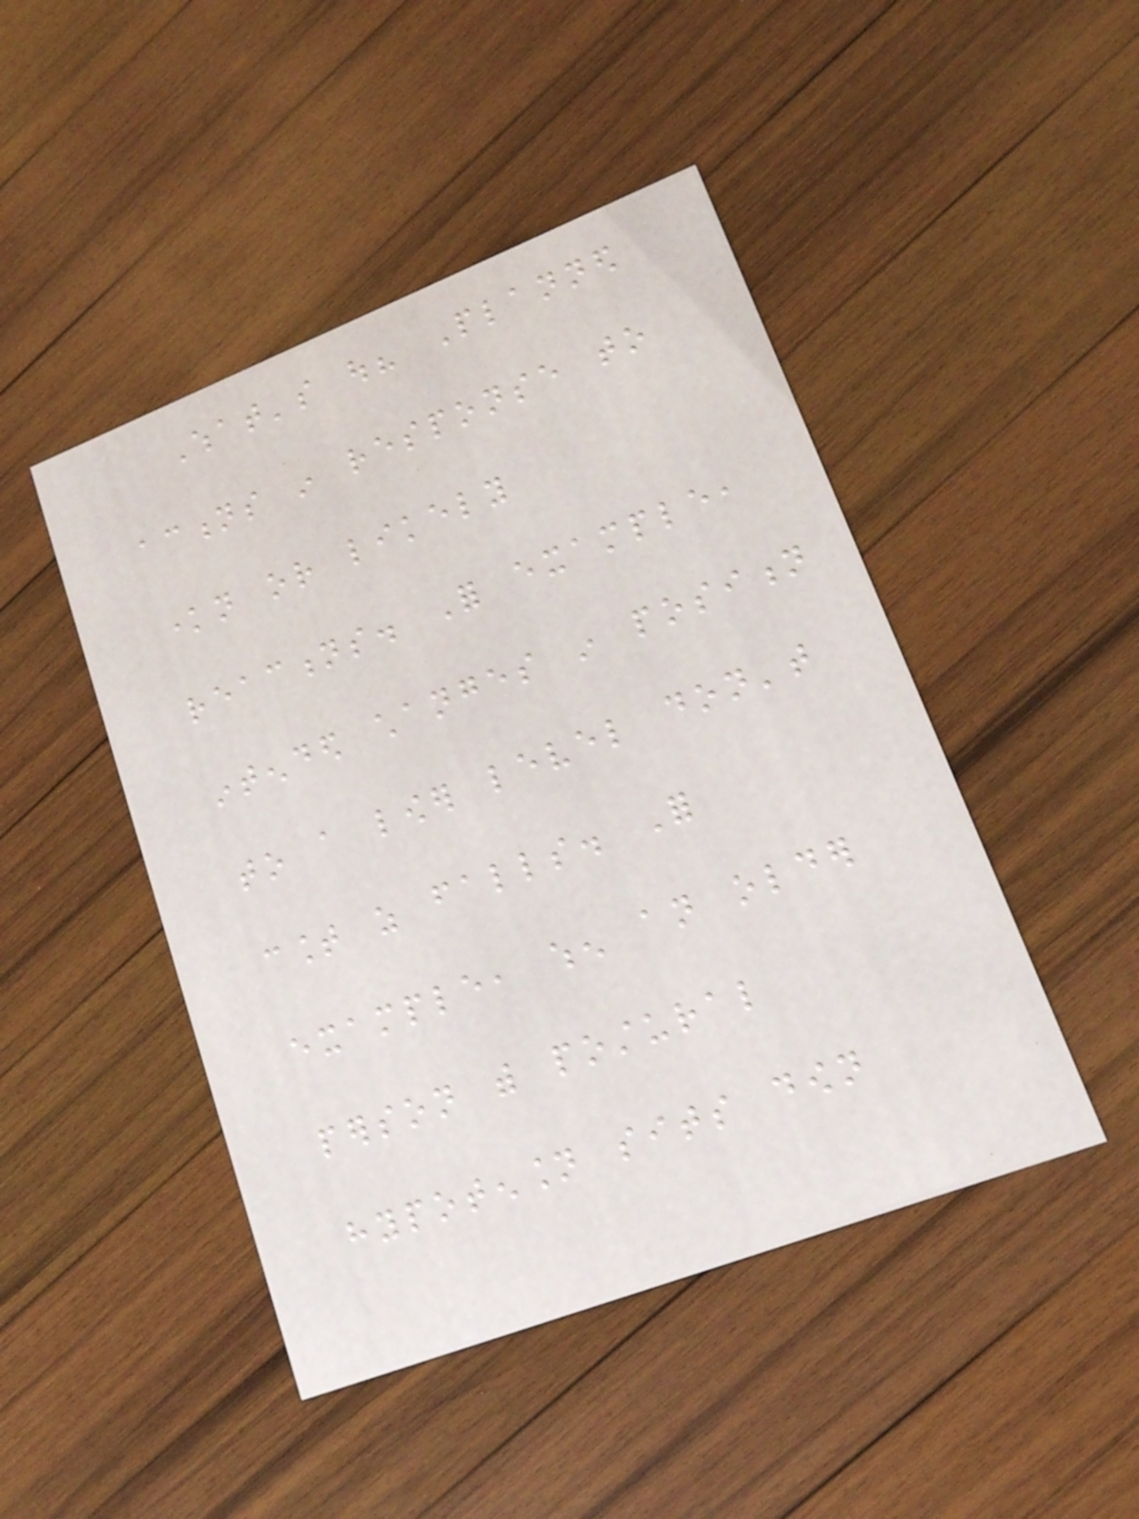What's out? Planned
actions in response to
known or likely
reactions. For example,
intended changes in position
to a lower level don't
count as falls. For
example, when an older
person with postural
hypotension sits down
